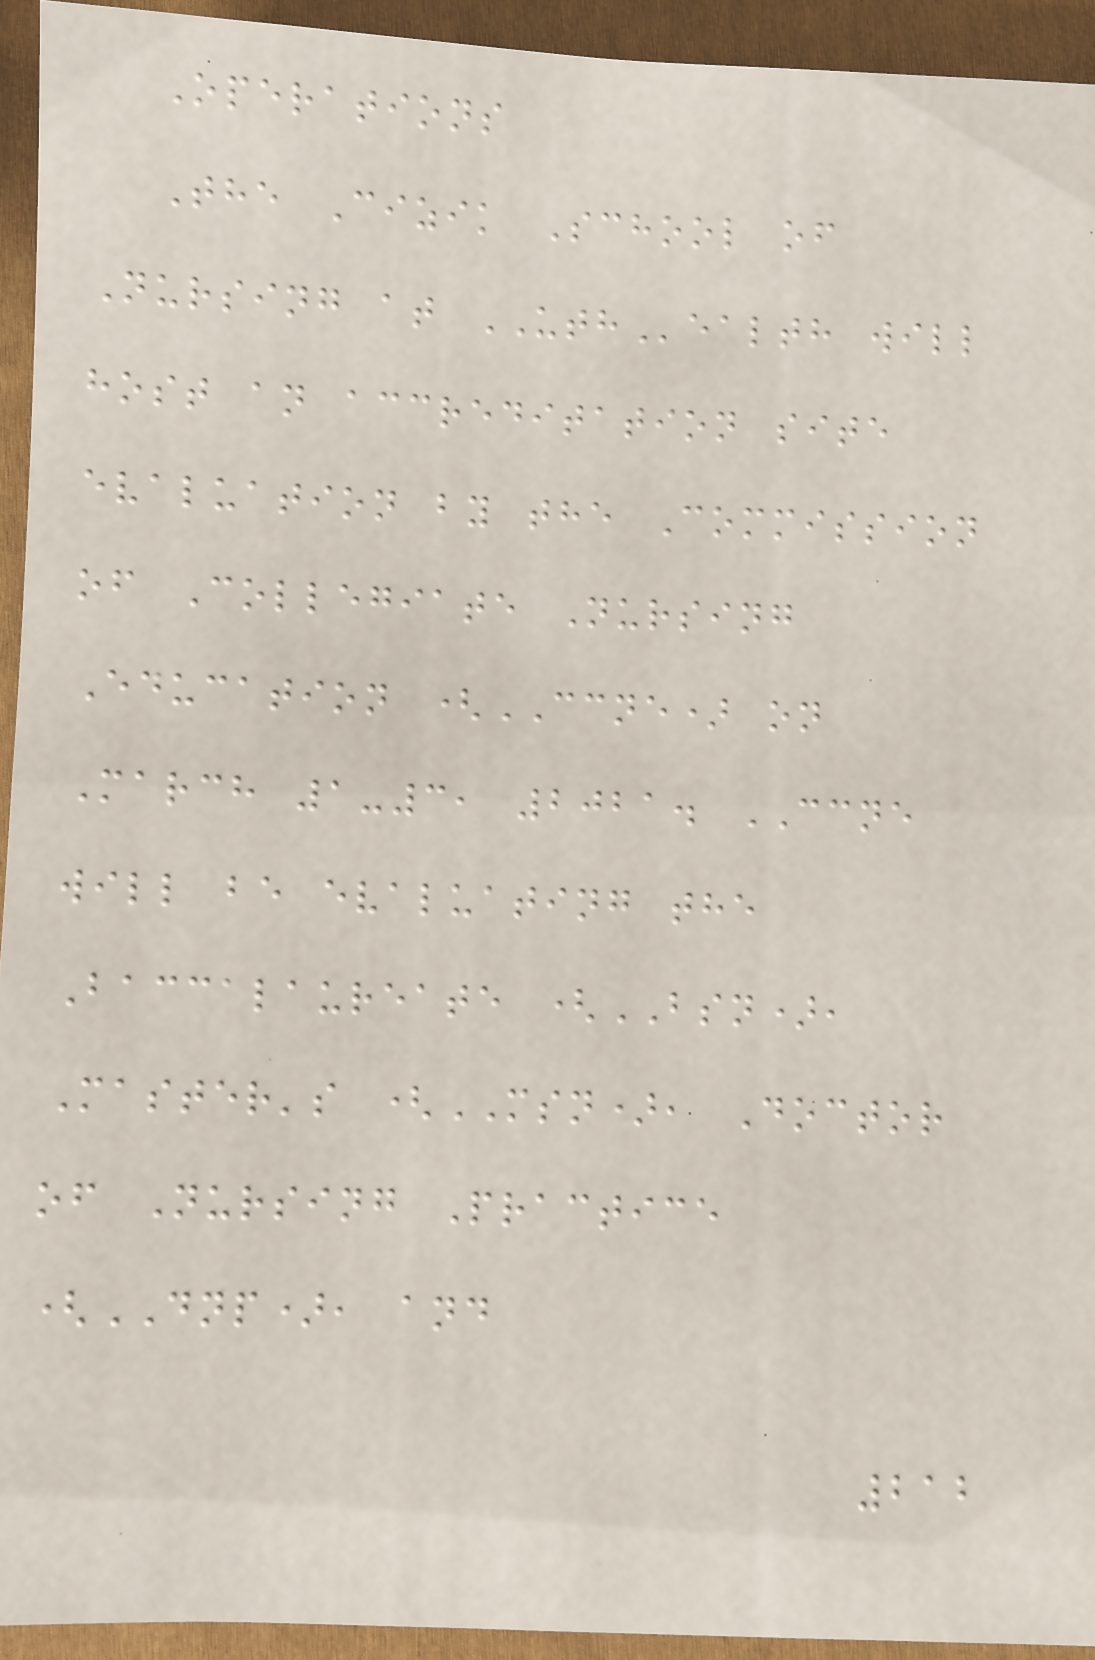Operations
The Cizik School of
Nursing at UTHealth will
host an accreditation site
evaluation by the Commission
of Collegiate Nursing
Education (CCNE) on
March 1-3, 2021. CCNE
will be evaluating the
Baccalaureate (BSN),
Master's (MSN), Doctor
of Nursing Practice
(DNP), and
212
